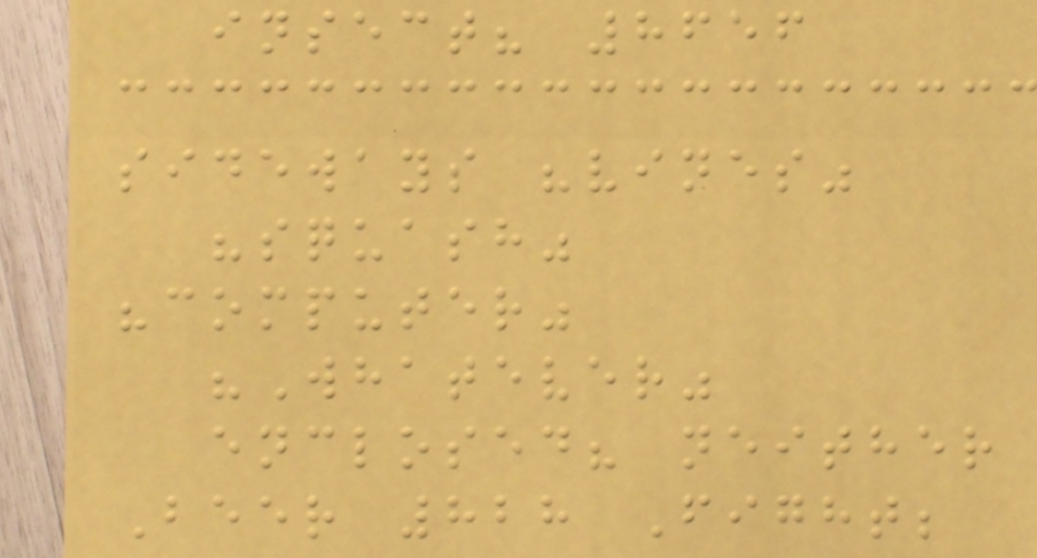insect? 8656
sideways "vines"
"squash"
"computer"
"Whatever"
enclosed? neither
Beer 828 Fight;
